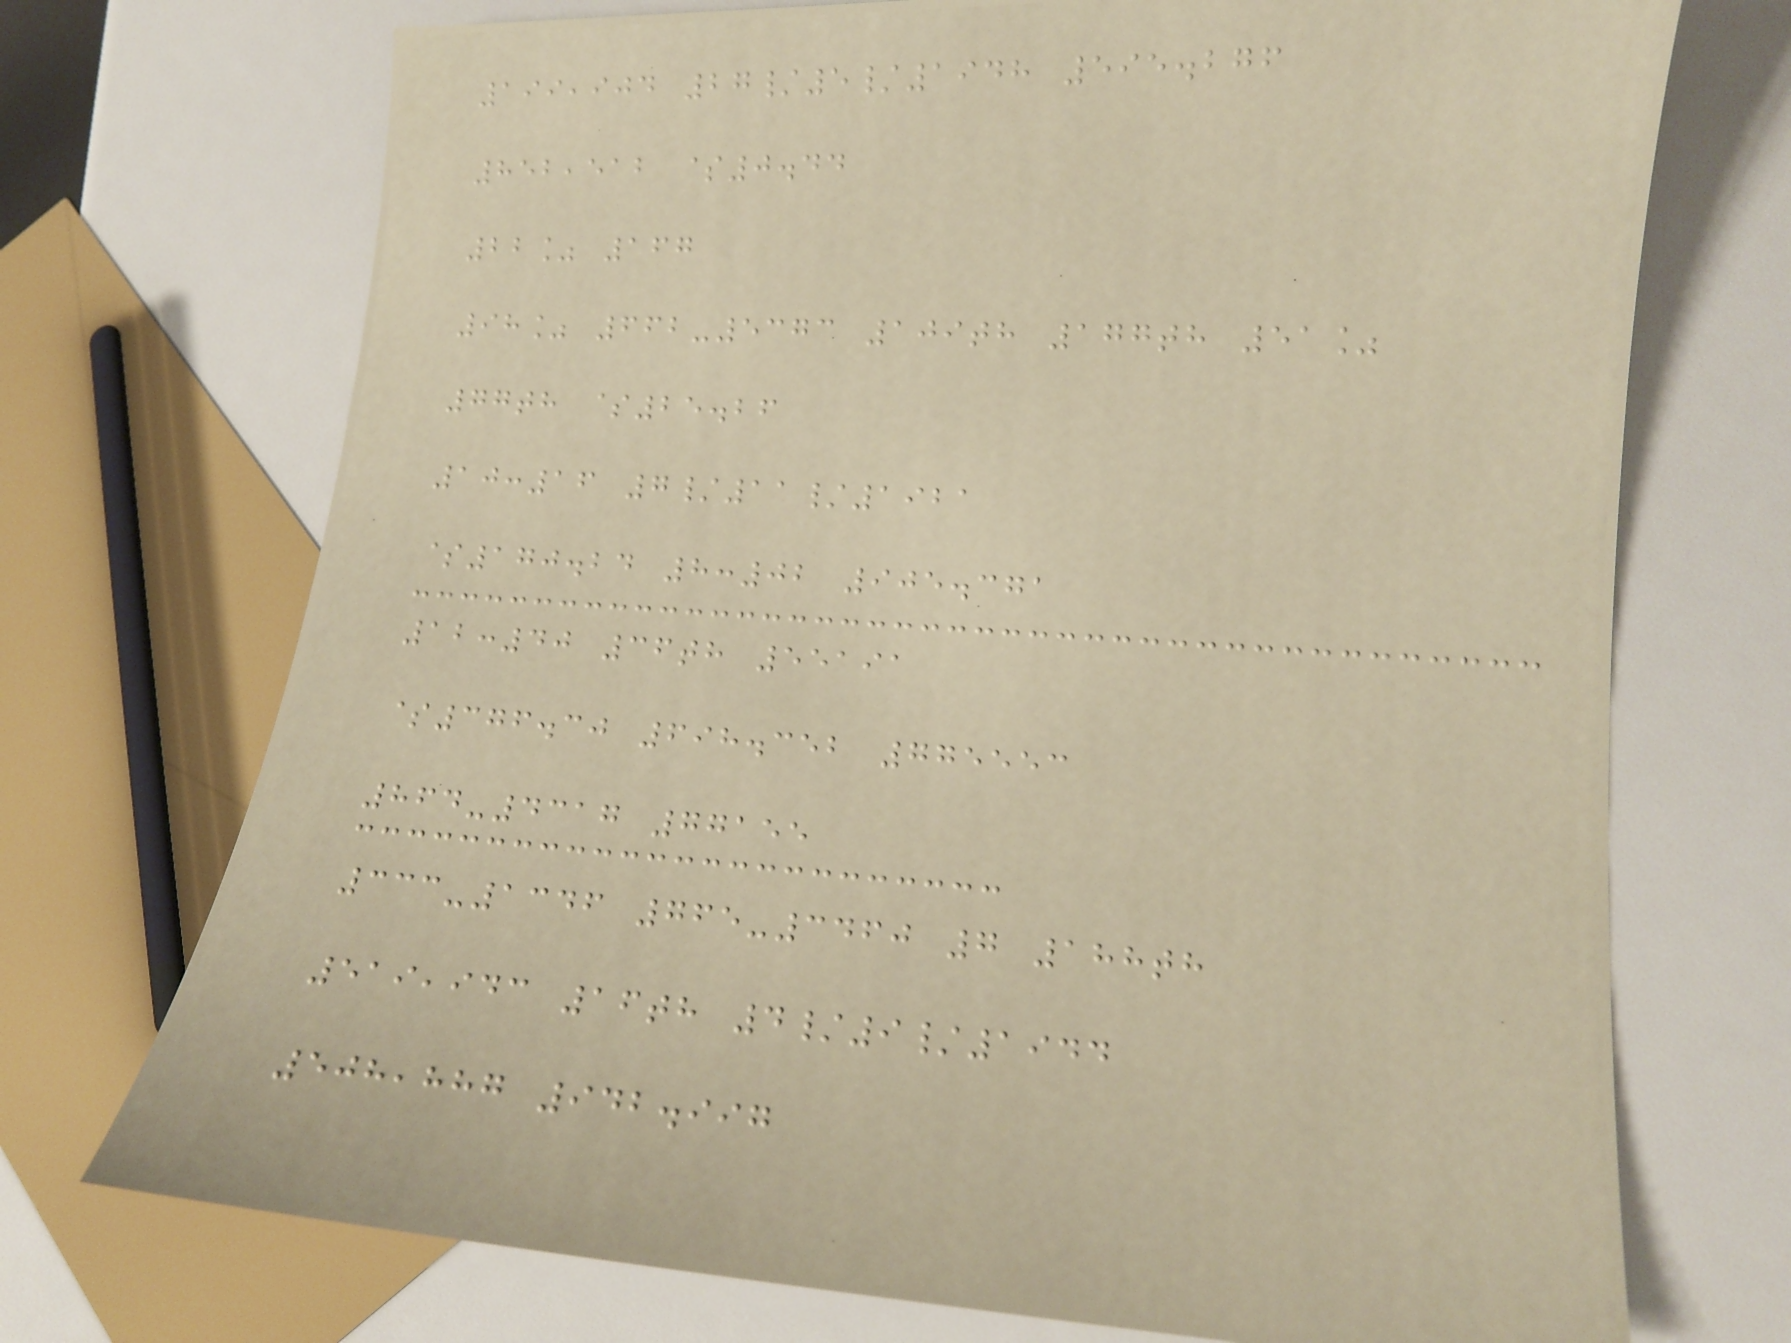199,904 27/5/1948 595.276
852,512 $0.44
22% 167
98% 662-5373 109th 177th 51%
77th $25.26
10:16 7/11/1921
$170.24 8:02 905.371
12:40 36th 55191
$376.30 698.352 775553
864-4317 77155
333-1346 765-3460 7 188th
519,943 16th 4/9/1944
508,887 942.997
